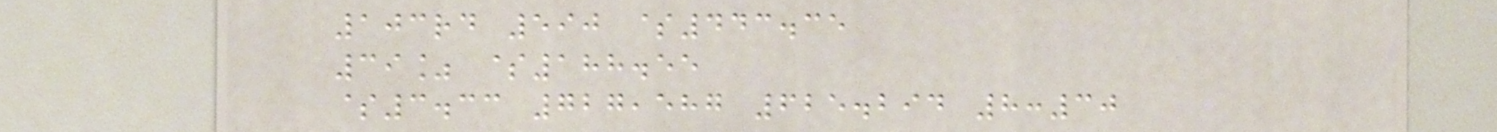103rd 590 $443.35
39% $188.55
$3.33 727,587 625.294 8:30
